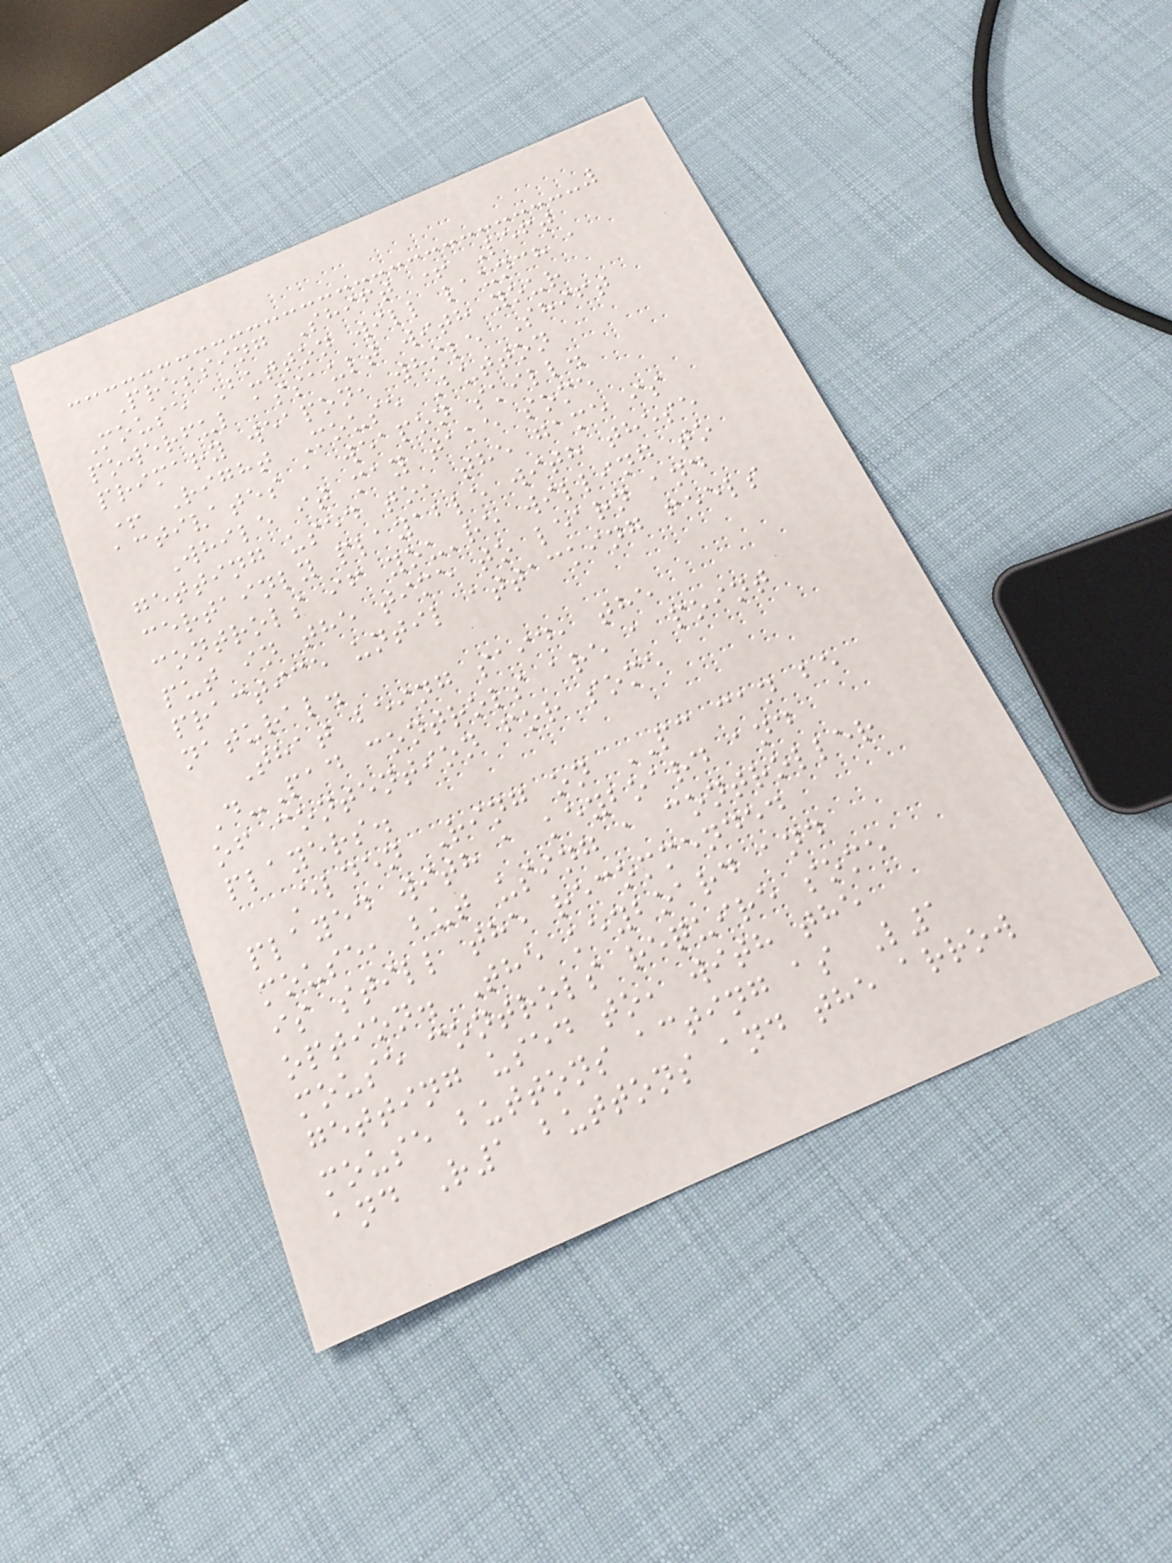Pressing Shift + Left
Mouse Button will launch a
powerful assault with your
primary weapon, while Shift
+ Right Mouse Button
activates a weapon skill.
While it may take some
getting used to, the game is
certainly playable with these
controls if you're willing to
put in the time to learn and
practice until attacking feels
natural.
That being said, the
D-Pad controls are a point
of contention for some
players.
Elden Ring on PC can be
played with a keyboard and
mouse, but using a controller
is still the recommended
option. The keyboard and
mouse controls require some
getting used to, with the
mouse buttons acting as L1
and R1 buttons and the arrow
